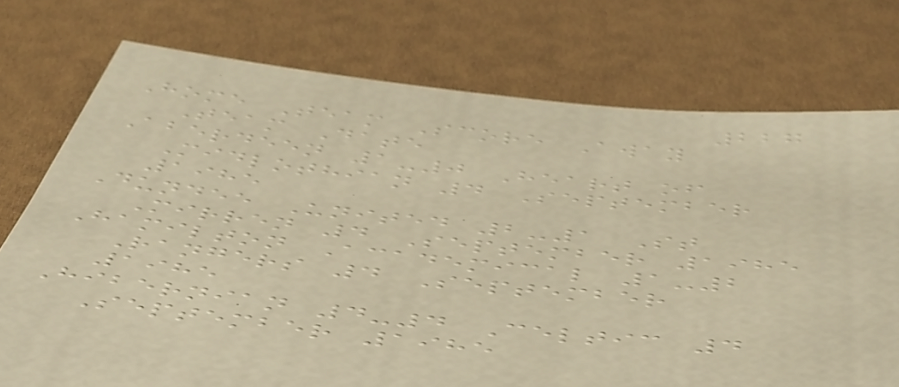227
Home Team Score Away
Team Date
Aberdeen 1-0 Heart of
Midlothian 4 September
1985
Dundee United 2-1 St
Mirren 4 September 1985
Hamilton Academical 1-2
Rangers 4 September
1985
Hibernian 4-4 Celtic 4
September 1985
